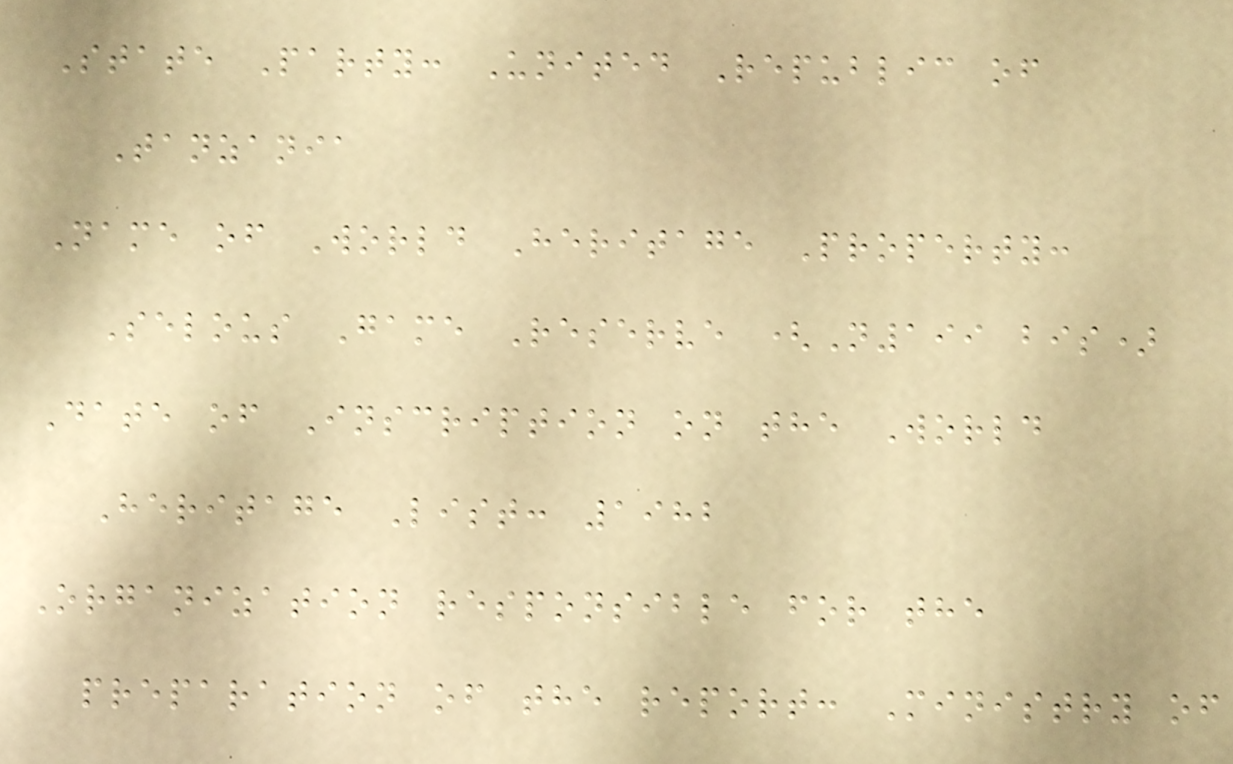State Party: United Republic of
Tanzania
Name of World Heritage Property:
Selous Game Reserve (N199 bis)
Date of Inscription on the World
Heritage List: 1982
Organization responsible for the
preparation of the report: Ministry of
